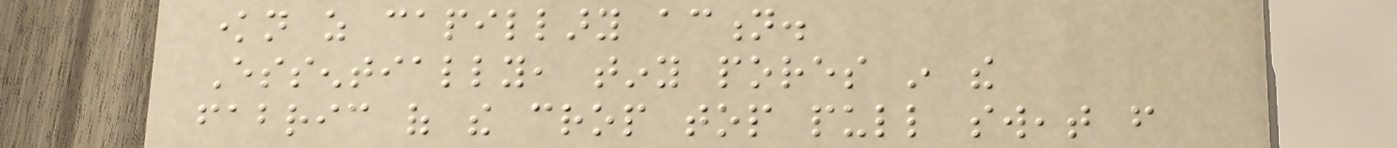known as capillary action.
Essentially, tiny pores in the
fabric of the crop top pull sweat from
